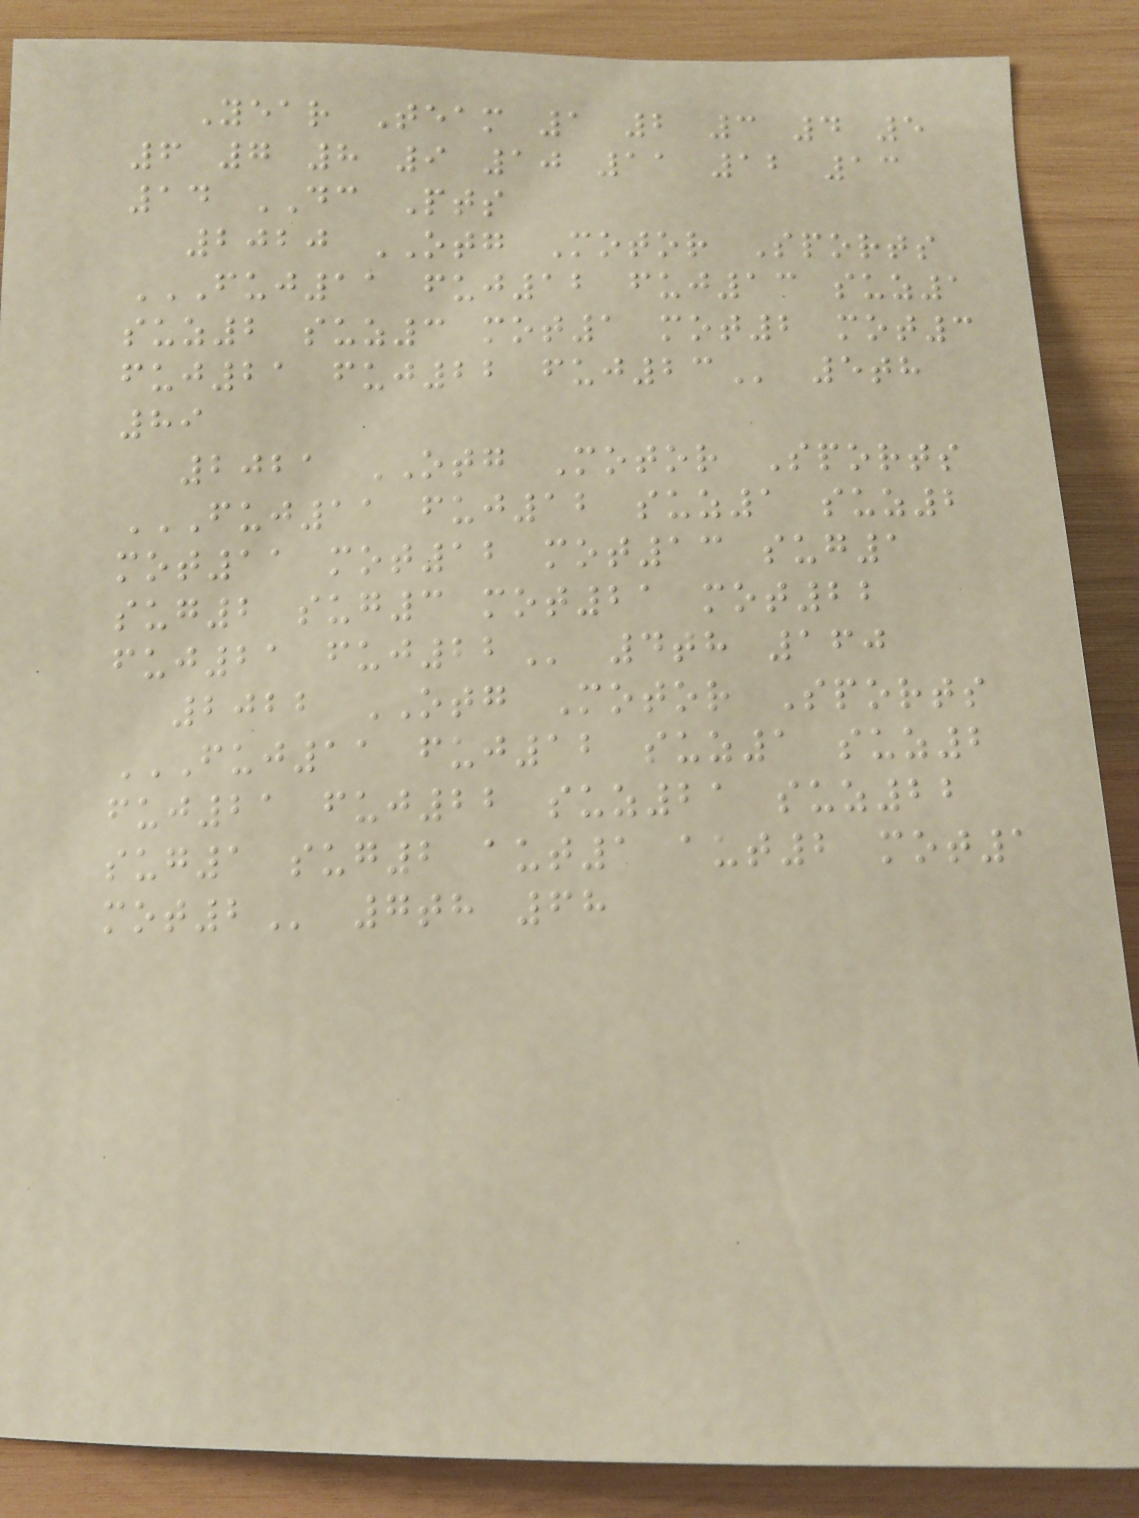Year Team 1 2 3 4 5
6 7 8 9 10 11 12 13
14 DC Pts
2020 OTG Motor Sports
FUJ11 FUJ12 FUJ13 SUZ1
SUZ2 SUZ3 MOT1 MOT2 MOT3
FUJ21 FUJ22 FUJ23 5th
89
2021 OTG Motor Sports
FUJ11 FUJ12 SUZ1 SUZ2
MOT11 MOT12 MOT13 SUG1
SUG2 SUG3 MOT21 MOT22
FUJ21 FUJ22 4th 160
2022 OTG Motor Sports
FUJ11 FUJ12 SUZ1 SUZ2
FUJ21 FUJ22 SUZ21 SUZ22
SUG1 SUG2 AUT1 AUT2 MOT1
MOT2 7th 68
